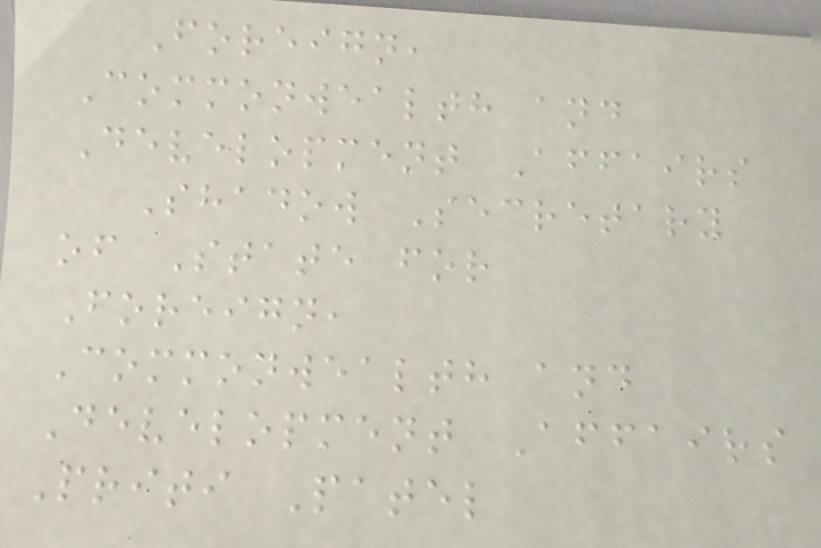Foreign,
Commonwealth and
Development Affairs
Shadow Secretary
of State for
Foreign,
Commonwealth and
Development Affairs
Priti Patel
